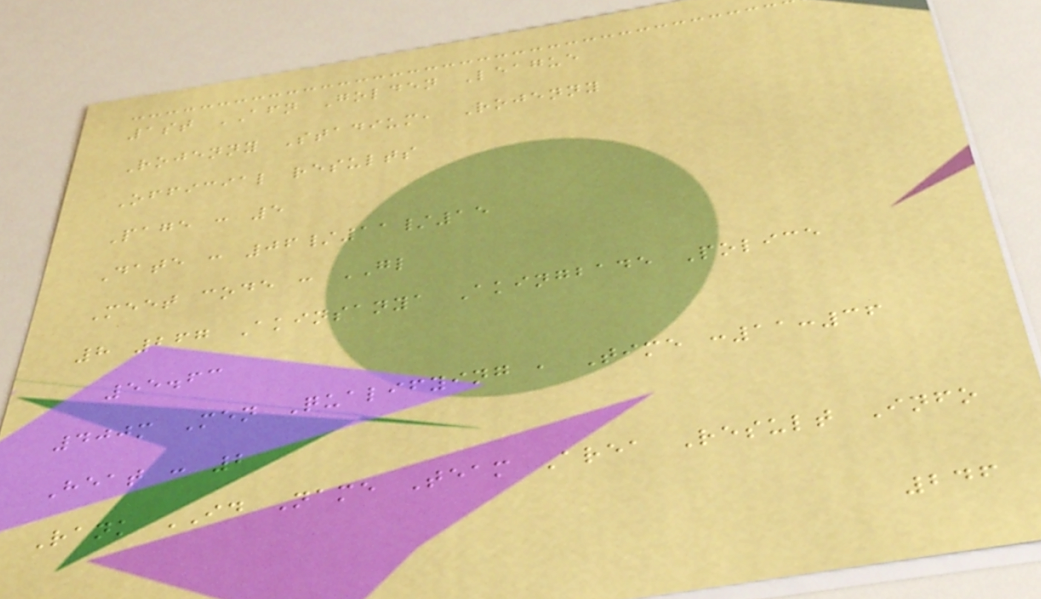1st AFN Golden League
Rojenny Stadium, Rojenny
Official results
Page : 5
Date : 06/11/15
Meet code : GL
8 267 Akinsanya Akingbade Police
55.63
400m Men Qualifying , Time :11:36
Heat : 2
Rank ID Name Team Area Result Info
246
